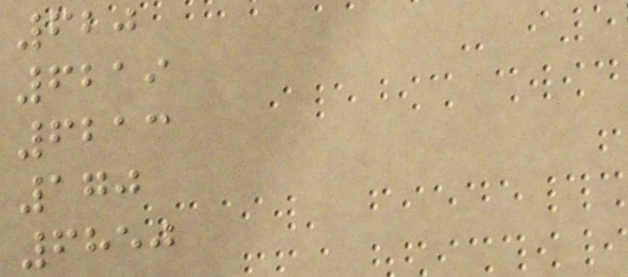620
6219
6213
170
6850
